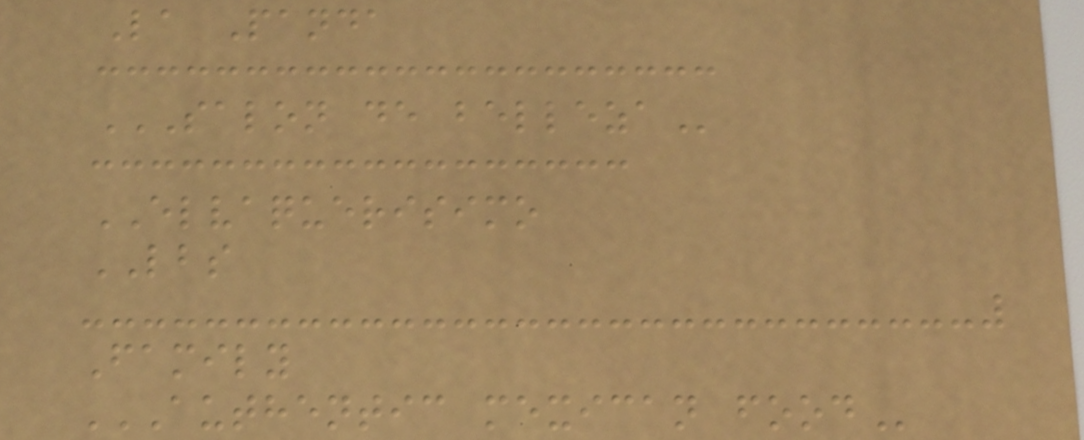La Panda
SALON DE BELLEZA
ELVAQUERISIMO
LBS
Family
AUTHENTIC MEXICAN FOOD
